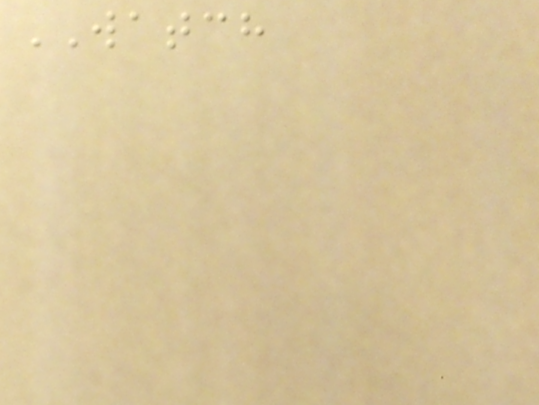WATCH
